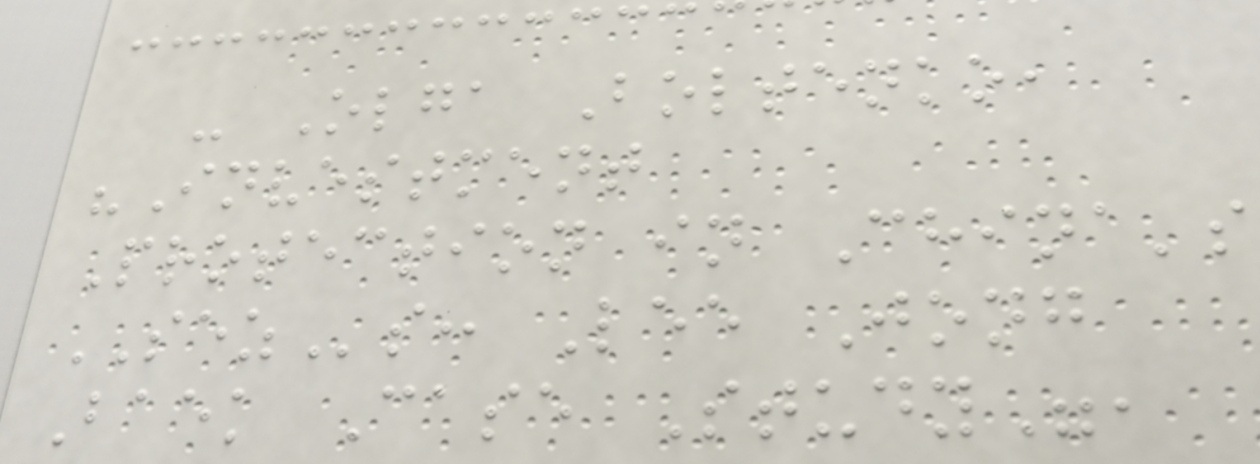- Olga Boltenko,
"Investment
Protection in China's
SEZs: Lee Jong
Baek Case Study",
